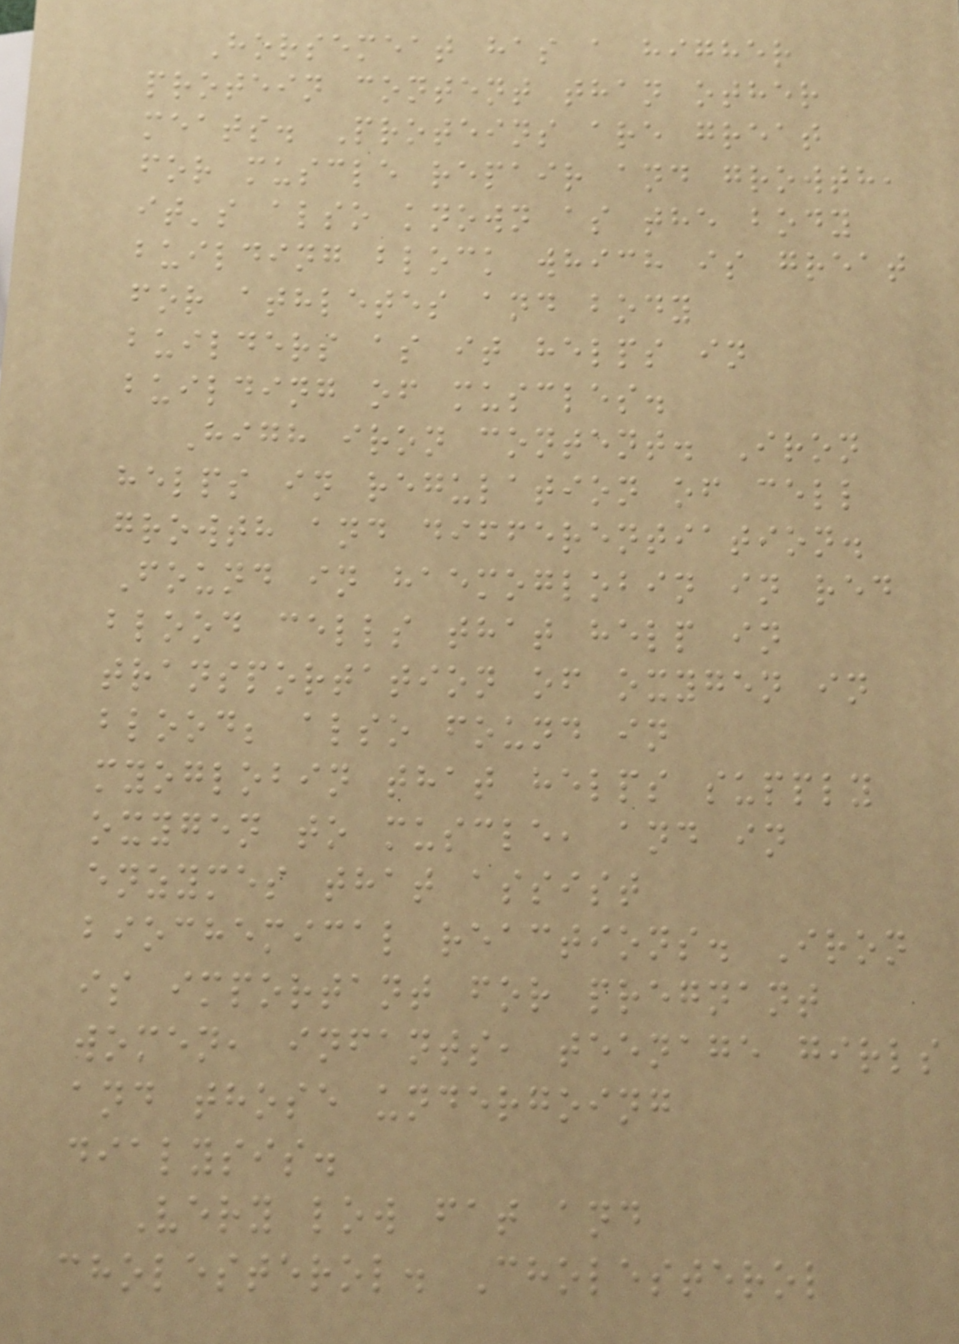Horsemeat has a higher
protein content than other
meats. Proteins are great
for muscle repair and growth,
it's also known as the body
building block which is great
for athletes and body
builders as it helps in
building of muscles.
High iron content. Iron
helps in regulation of cell
growth and differentiation.
Found in haemoglobin in red
blood cells that help in
transportation of oxygen in
blood; also found in
myoglobin that helps supply
oxygen to muscle, and in
enzymes that assist
biochemical reactions. Iron
is important for pregnant
women, infants, teenage girls
and those undergoing
dialysis.
Very low fat and
cholesterol. Cholesterol
